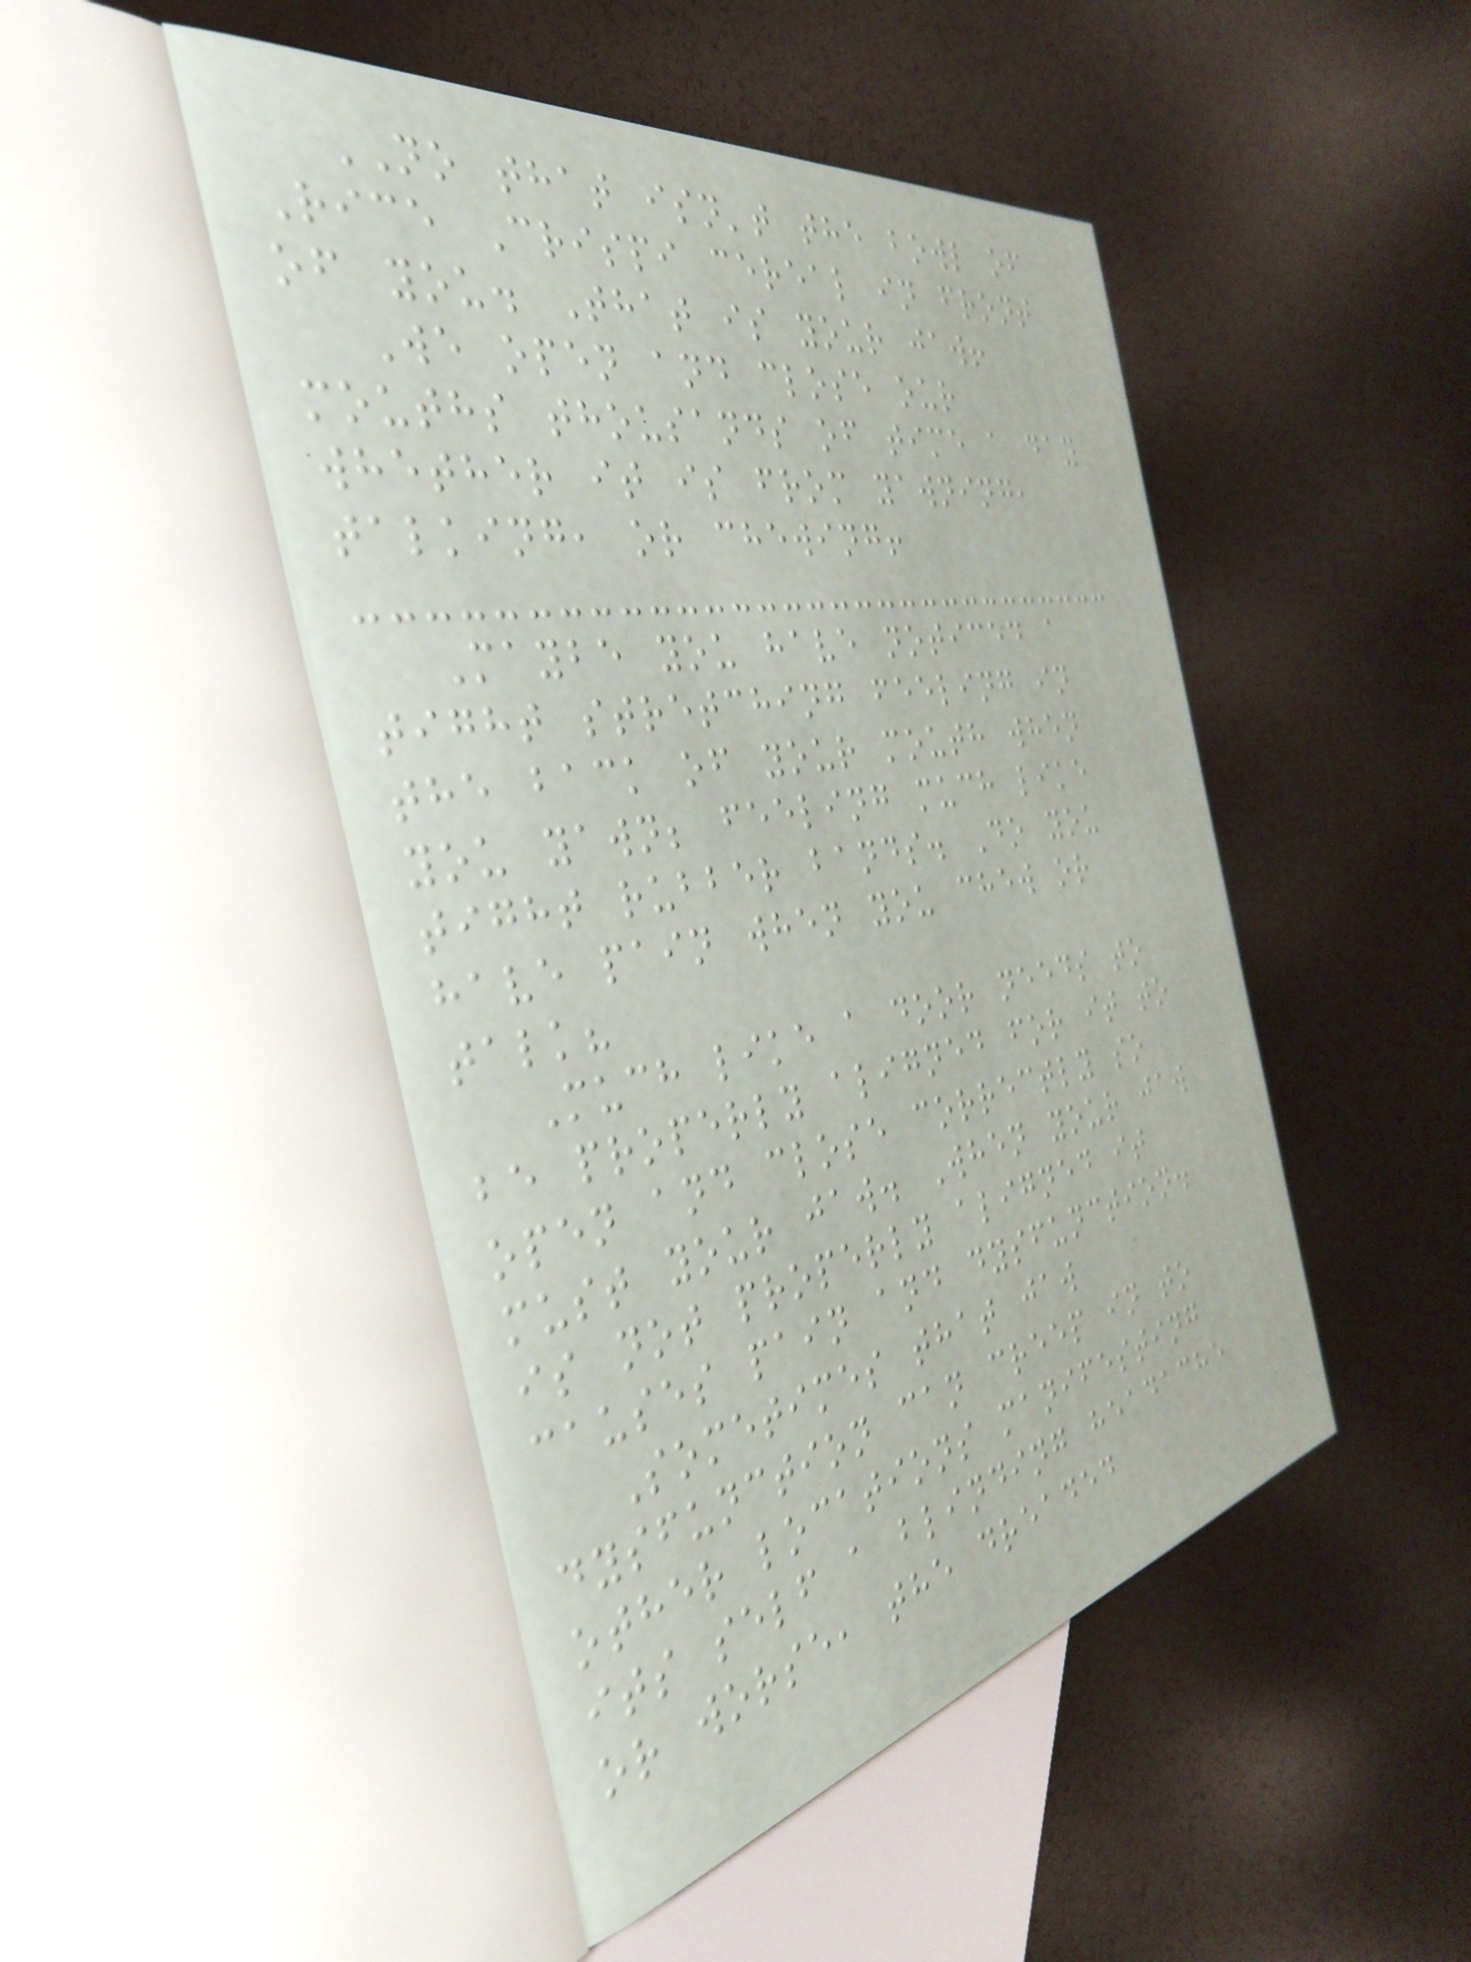NO that isn't the bowl of
Rice Crispi cereal in front
of you. That is your jaw!
We open and close our
mouths thousands of time a day
whether it is from yawning,
talking, or chewing!
Maybe you have noticed a
tight stretching feeling in
the back of your mouth when
you yawn; feeling much like
tight rubber bands. Do you
have pain when you chew or
talk?
Much like a door needs to
be properly aligned for it to
open and close correctly so
must your jaw. When your jaw
is not properly aligned it
causes pain and dysfunction.
Sometimes that jaw
dysfunction can creep in to
other locations manifesting
its self a blinding headache
or worse, the dreaded
